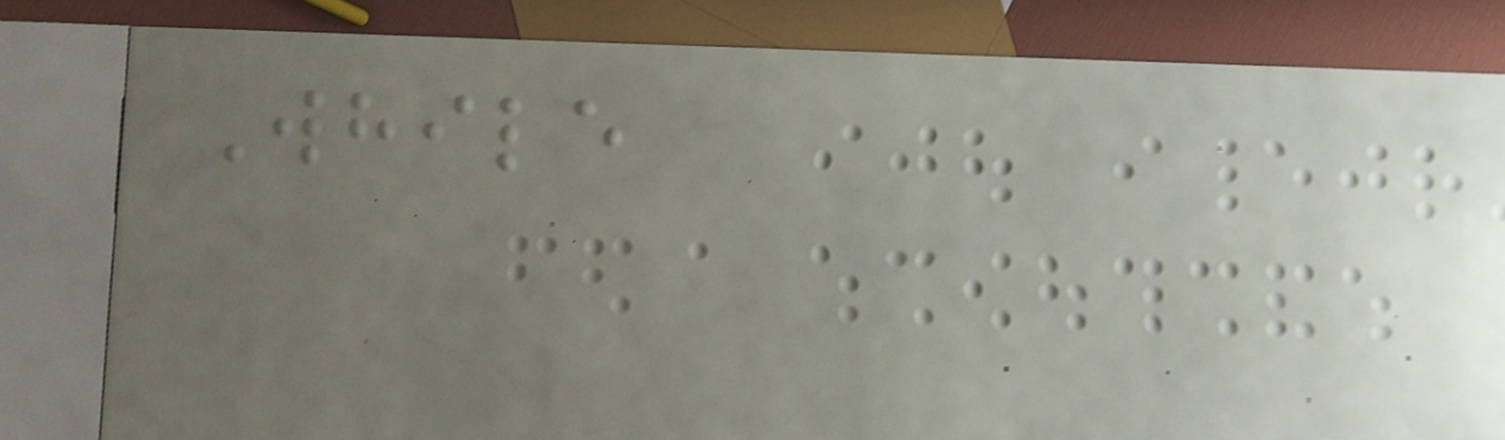While
